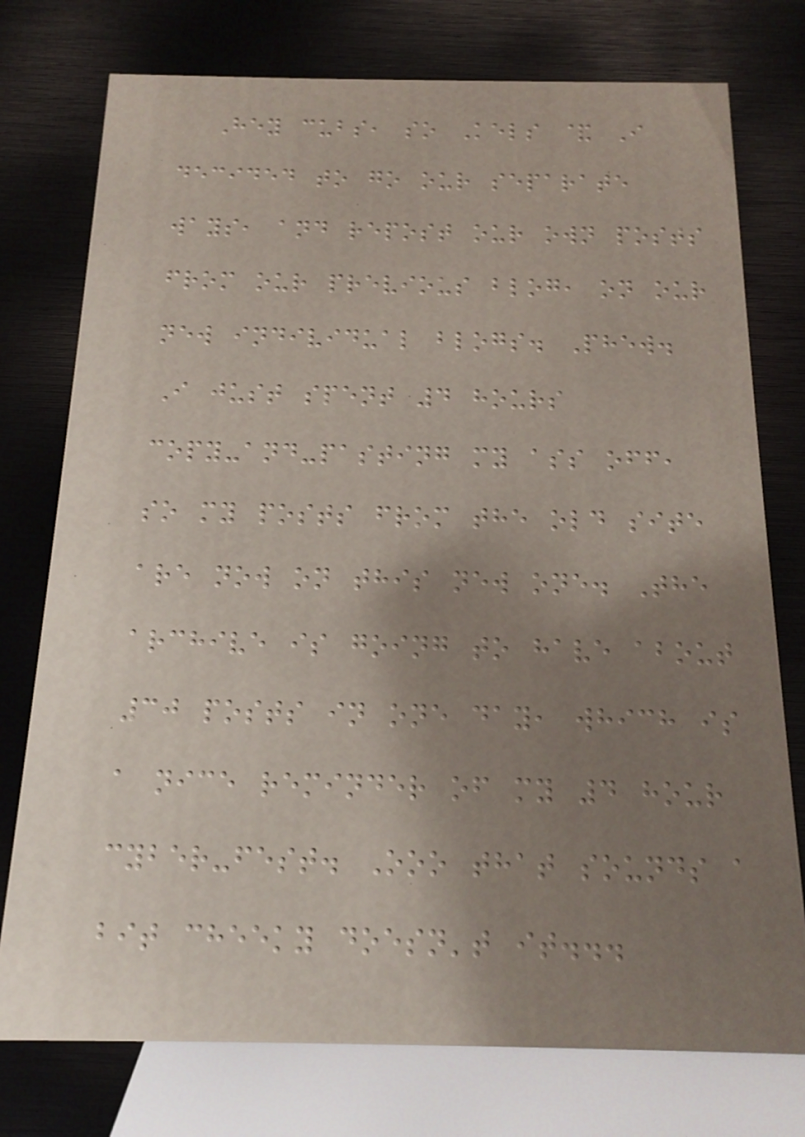Hey cubs, so Kels & I
decided to go our separate
ways, and repost our own posts
from our previous blog, on our
new individual blogs. Phew.
I just spent 4 hours
copy-and-pasting my ass off,
so my posts from the old site
are now on this new one. The
archive is going to have about
30 posts in one day, which is
a nice reminder of my 4 hour
cyber-fest. Ooo that sounds a
bit cheeky doesn't it...
